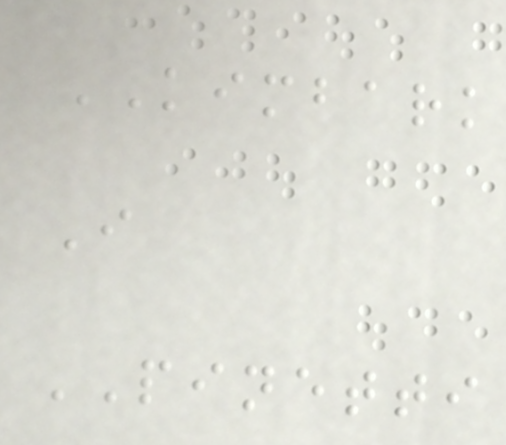KIMBARK
I
PINETTI
